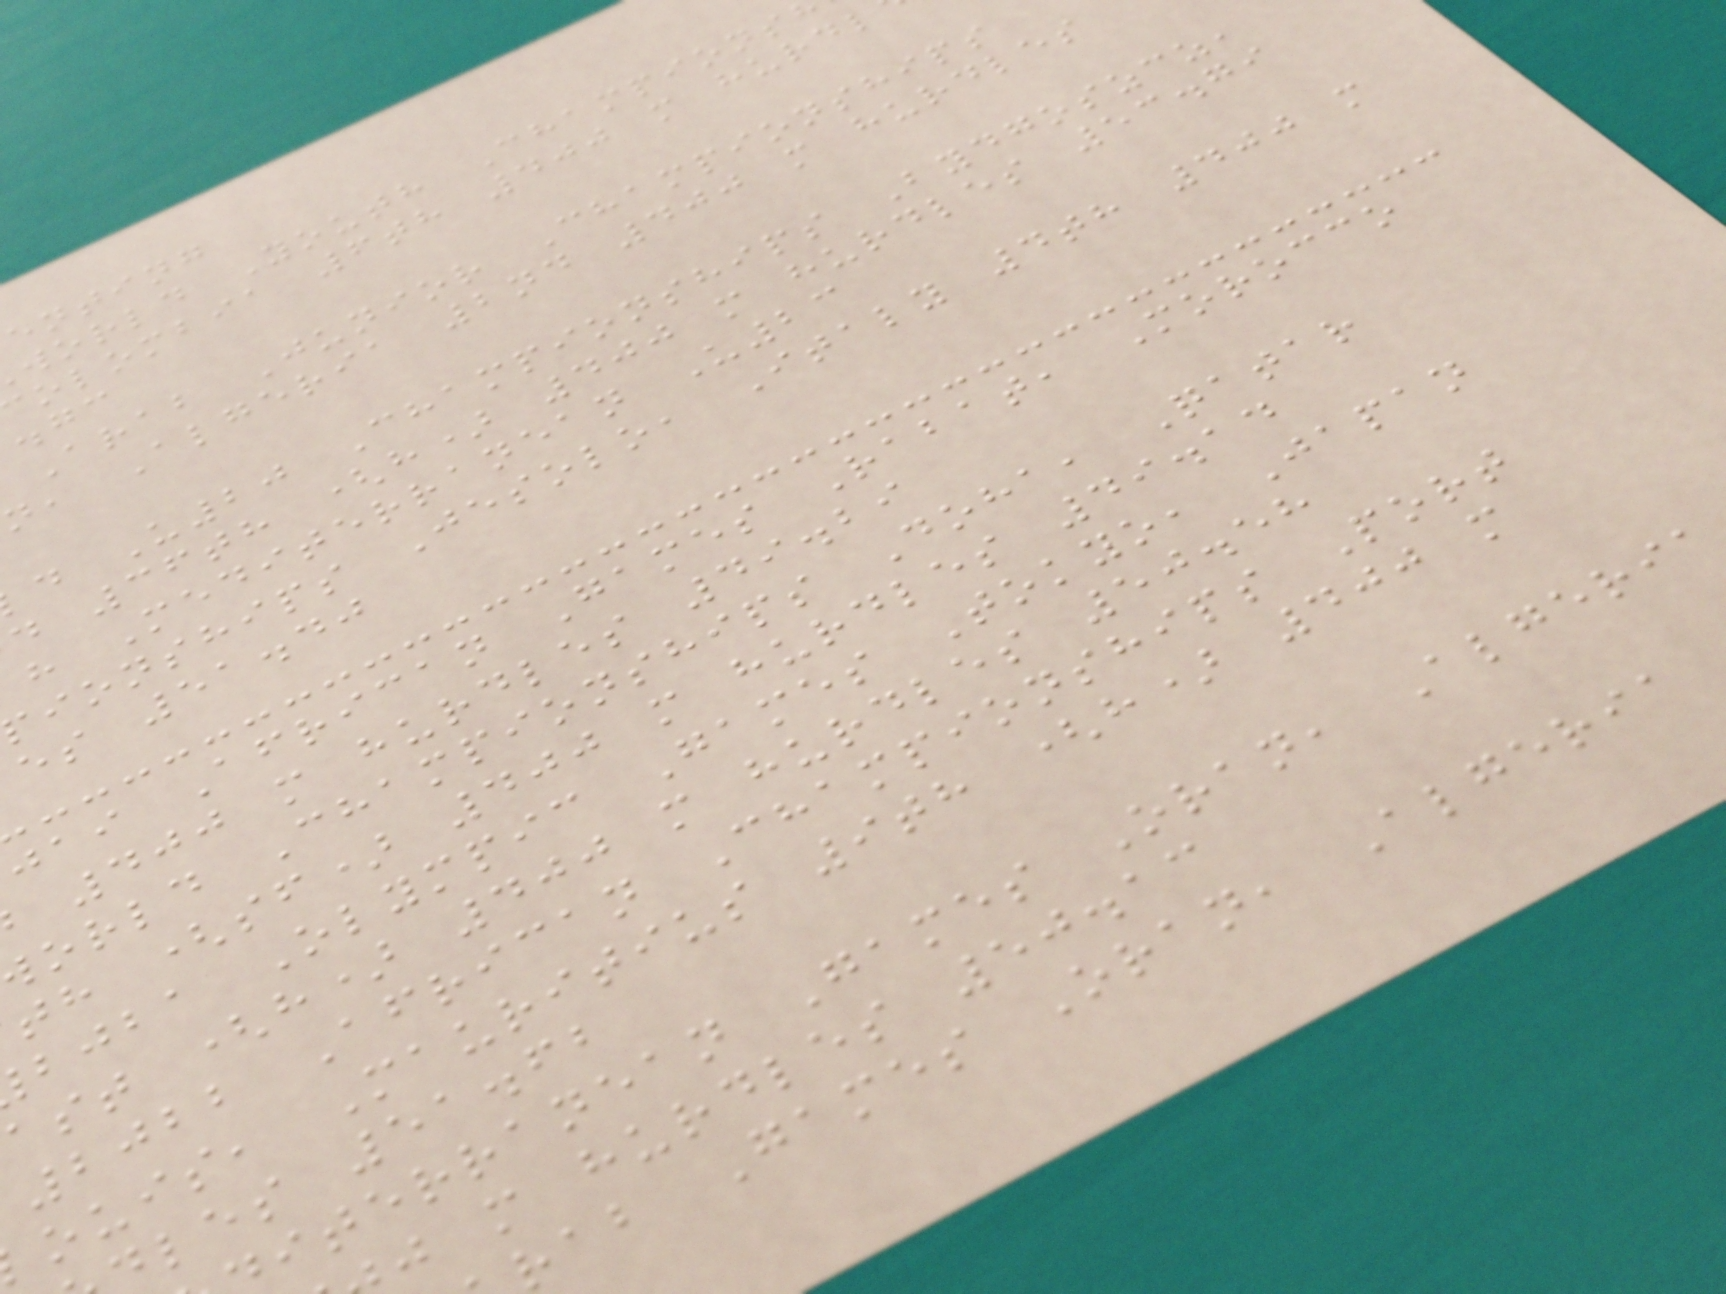enting
world Youth Champions
olombia 6th 400 m hurdl
Arab Junior Championships
n, Algeria 2nd 400 m hurdles
d U20 Championships Bydgoszcz,
d 36th (h) 400 m hurdles 53.79
h Mediterranean U23
ionships Jesolo, Italy 4th 400 m
es 51.40
jai African Games Rabat, Morocco
400 m hurdles 49.29
orld Championships Doha, Qatar
th (sf) 400 m hurdles 49.14
bjba Olympic Games Tokyo, Japan
ast (h) 400 m hurdles 50.58
2022 African Championships Port
ouis, Mauritius 9th (h) 400 m
les 51.62
iterranean Games Oran, Algeria
j m hurdles 50.13
rab Games Oran, Algeria
